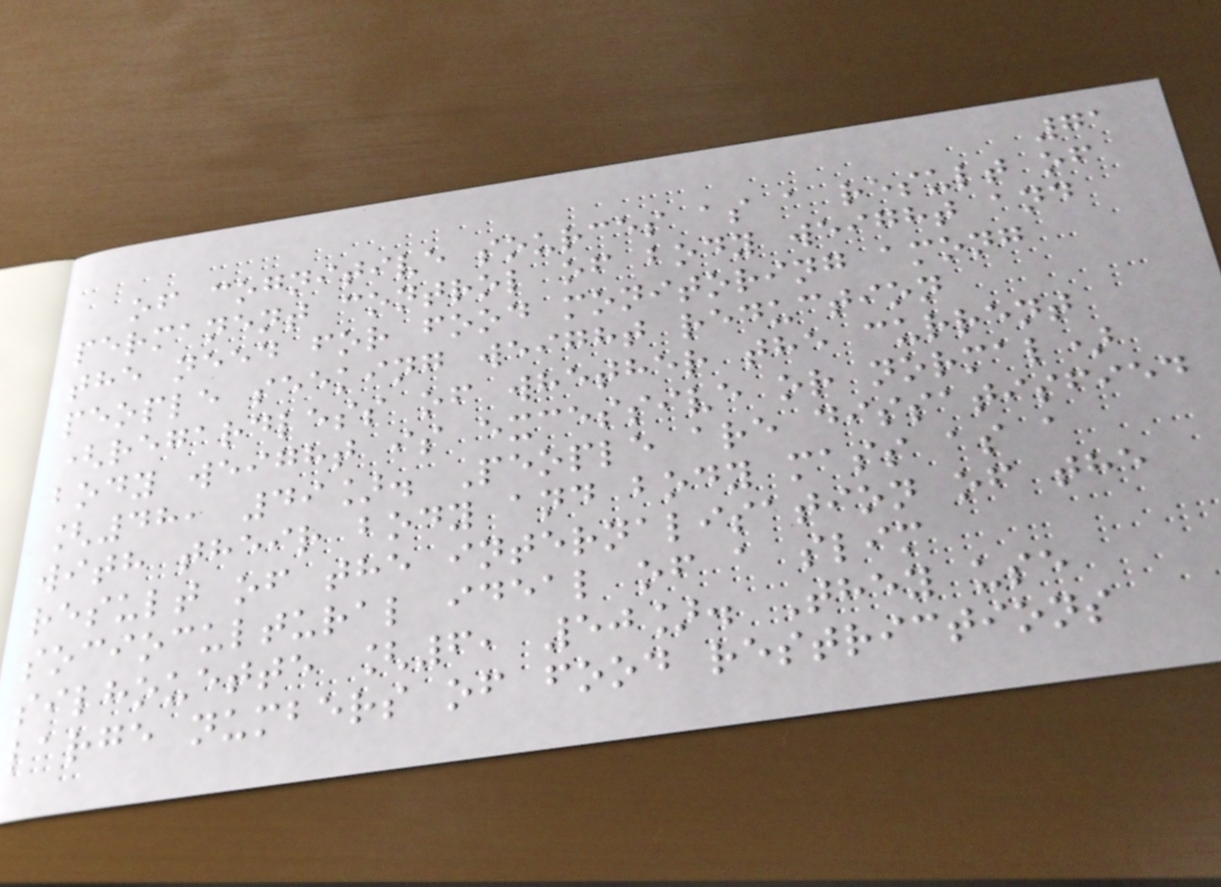71
of cognitive sources as a result of
permanent control of body weight and
the need for food monitoring among
people seeking weight reduction
(regardless of whether the current
body weight is excessive or normal)
[48, 49]. People are dissatisfied
with their body and body mass as a
result of the internalisation of the
sociocultural ideal of a slim
silhouette [6, 50]. They use
large numbers of food restrictions
